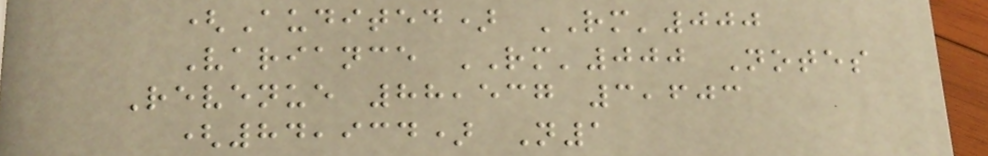(Audited) RM'000
Variance RM'000 Notes
Revenue 88,537 3,603
(84,934) N1
